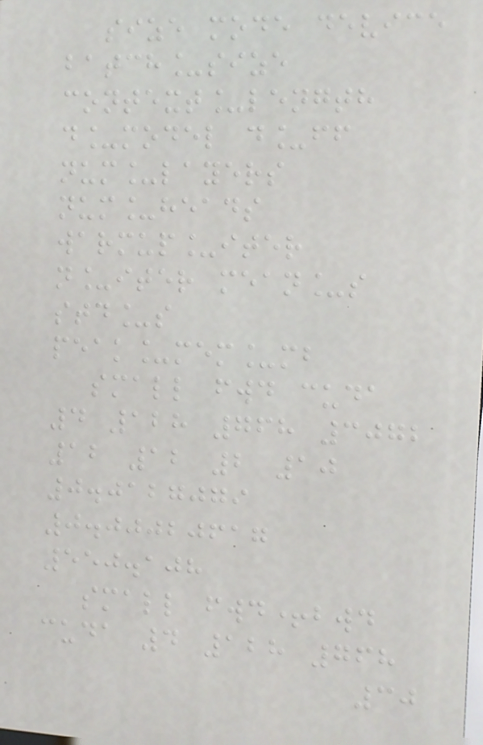size mode device
batch_size
context_length
d_model d_ff
num_layers
num_heads
warmup_iter
n_iter mean_s
std_s
peak_mem_mb
small fwd cuda
4 128 768 3072
12 12 2 10
0.0127079
0.00020617
550.108
small fwd+bwd
cuda 4 128 768
30
